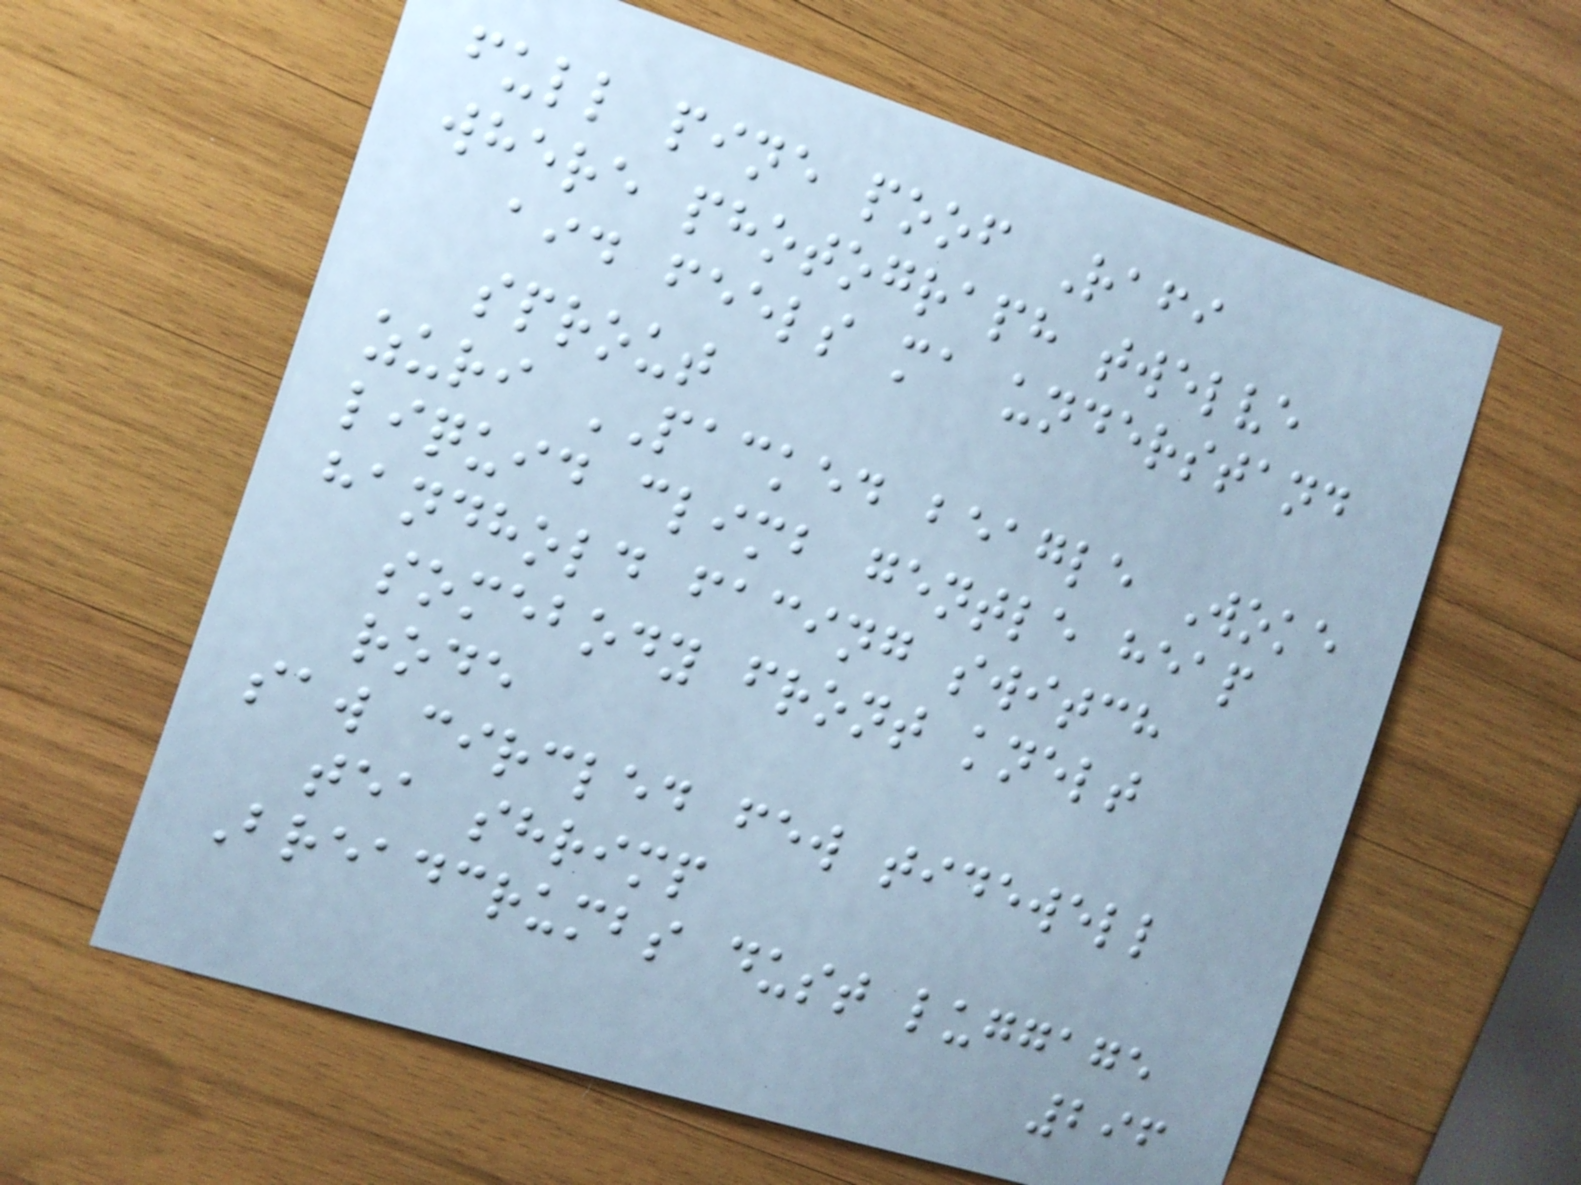full pine poof Rafi
where photograph twelve
aid feels ma understand
sprout
zuri PACKED beagle Woke
liquid climb gentle heap
handhold facing switch
somebody front knelt
rode
saw circled few tidewell
tea shrimp
Breadcrumbs dust luggage
296
